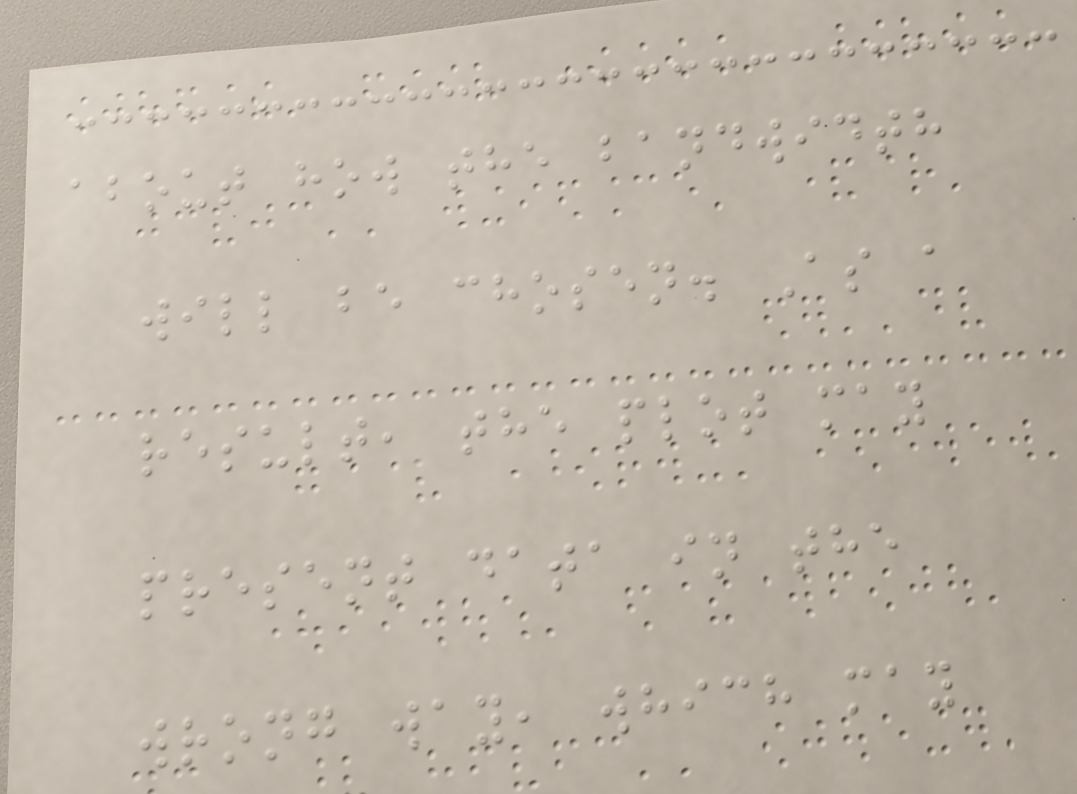about how the bandwidth
will be chosen. As a
result, the plot may
present data in the
wrong way, which may
